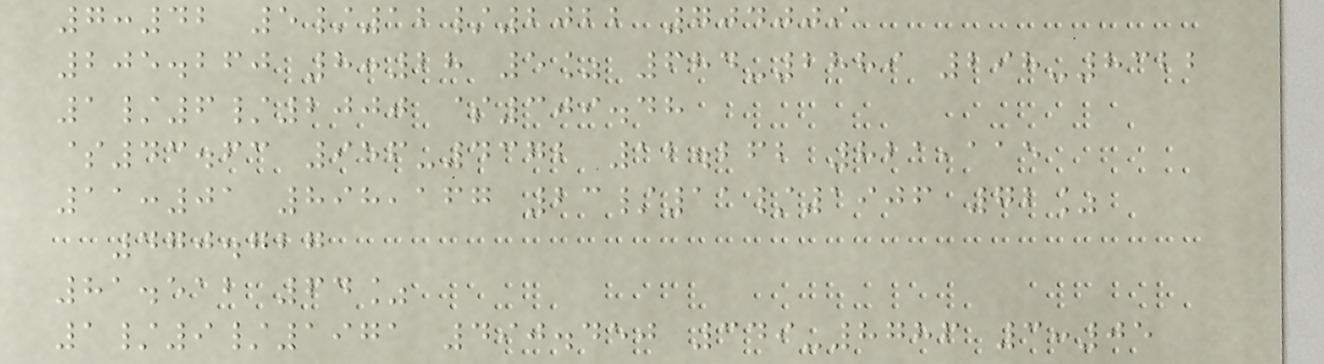7:42 5/12/2022 704009
205.260 8:28 5% 684-2889 298-8322
1/6/2000 $309.48
$43.63 956-4372 12.262 821,115
11:01 898,167 23/11/1906 72%
470.727
81.512 64%
1/9/1971 490.450 349-8786 3:05
